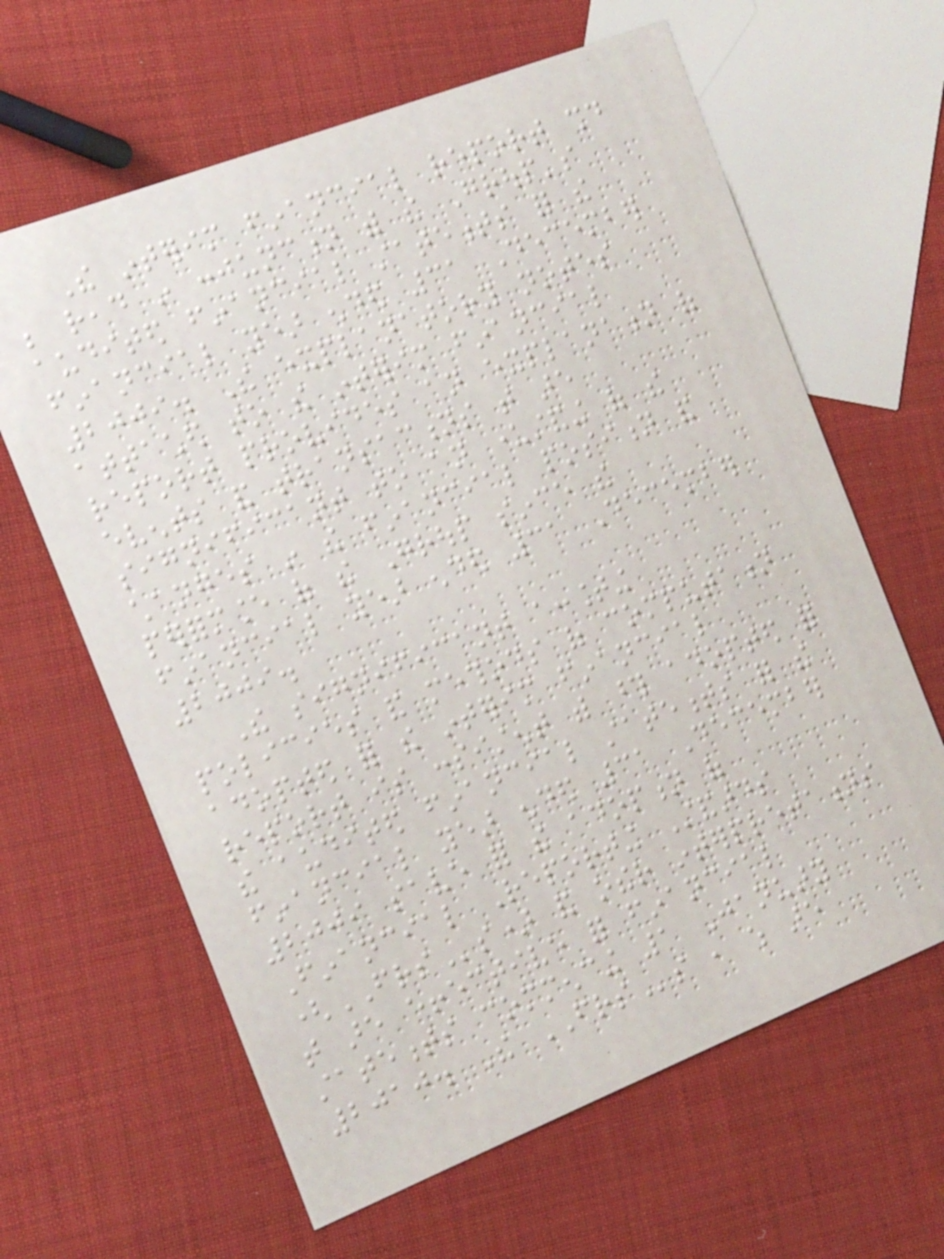The interim financial report should
be read in conjunction with the Group's
audited financial statements for the
financial year ended 31 December
2009. The explanatory notes
attached to the interim financial
report provides an explanation of
events and transactions that are
significant to an understanding of the
changes in the financial position and
performance of the Group since the
financial year ended 31 December
2009.
The significant accounting
policies and methods of computation
adopted for the interim financial
report is consistent with those adopted for
the audited financial statements for the
financial year ended 31 December
2009 save for the adoption of
Financial Reporting Standards
(FRSs) and other interpretations
that are effective for financial
statements commencing 1 January
2010. The FRSs , which are
